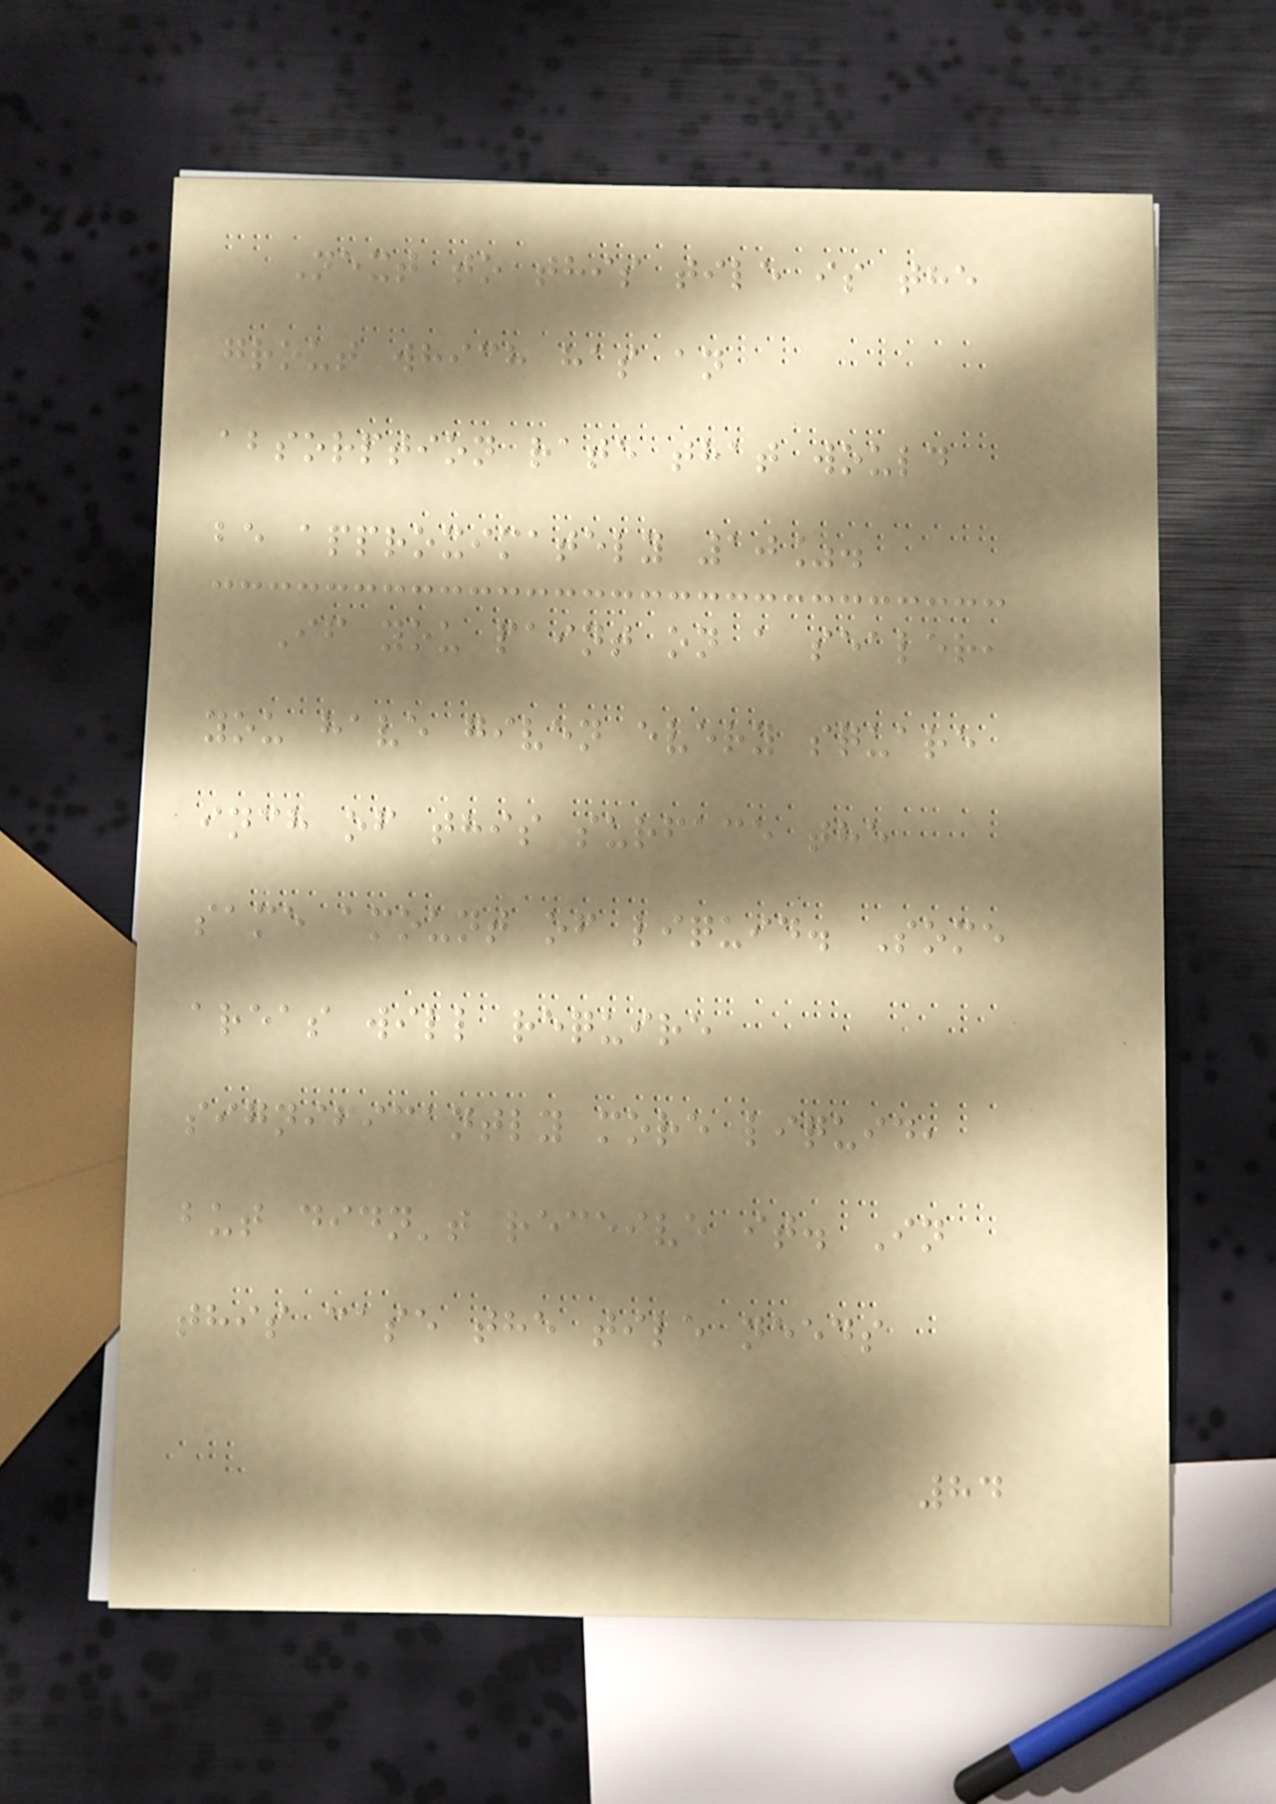Next to this tile is the
grout which has an
absorption rate that would
be approximately 10%.
If you paint on a sealer,
you have given every square
inch of this surface the
same amount of liquid. Some
areas will require
significantly more liquid,
but didn't receive it. In
this case the tile needs
84
